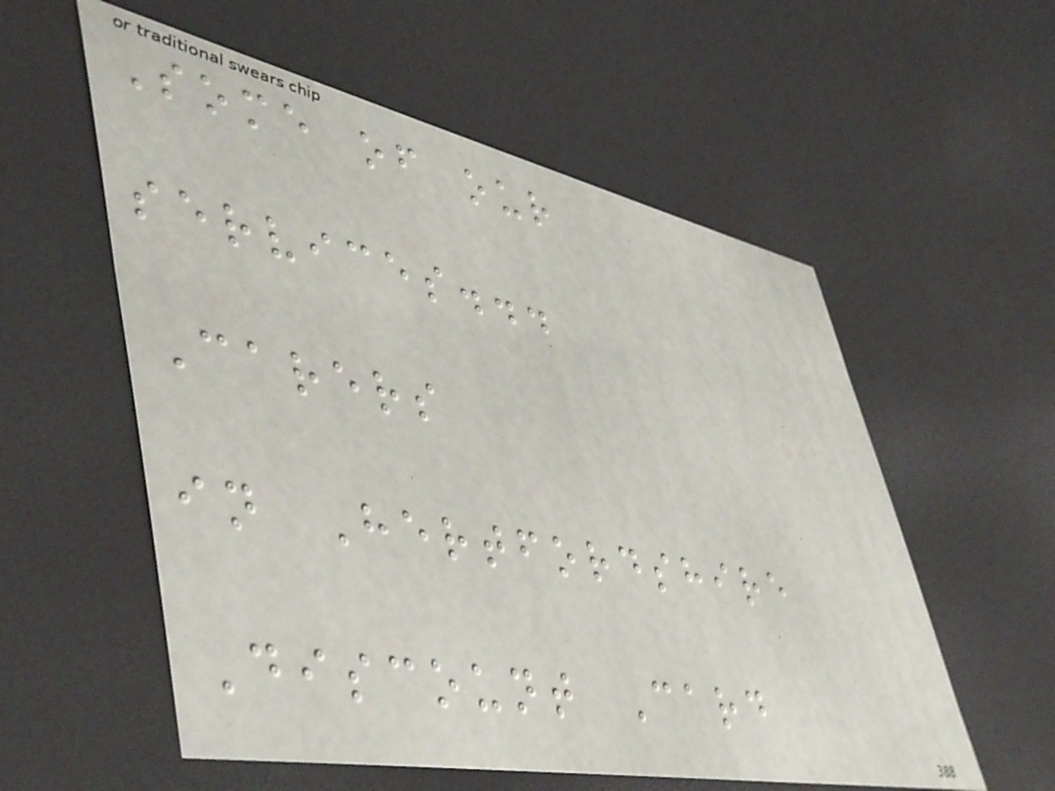Some of our
services...
Carers
in Hertfordshire
Discount Card
